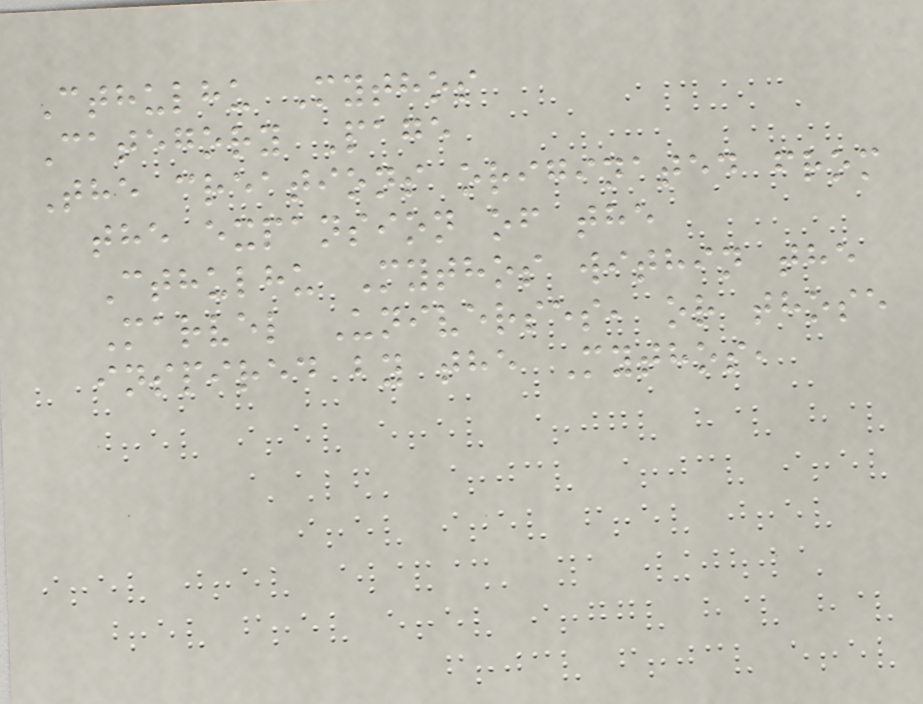Cthulhu Mythos
Category Page
The creations originated from
the expansion of the
Cthulhu Mythos within the
Marvel Universes, or those
inspired by the Mythos,
